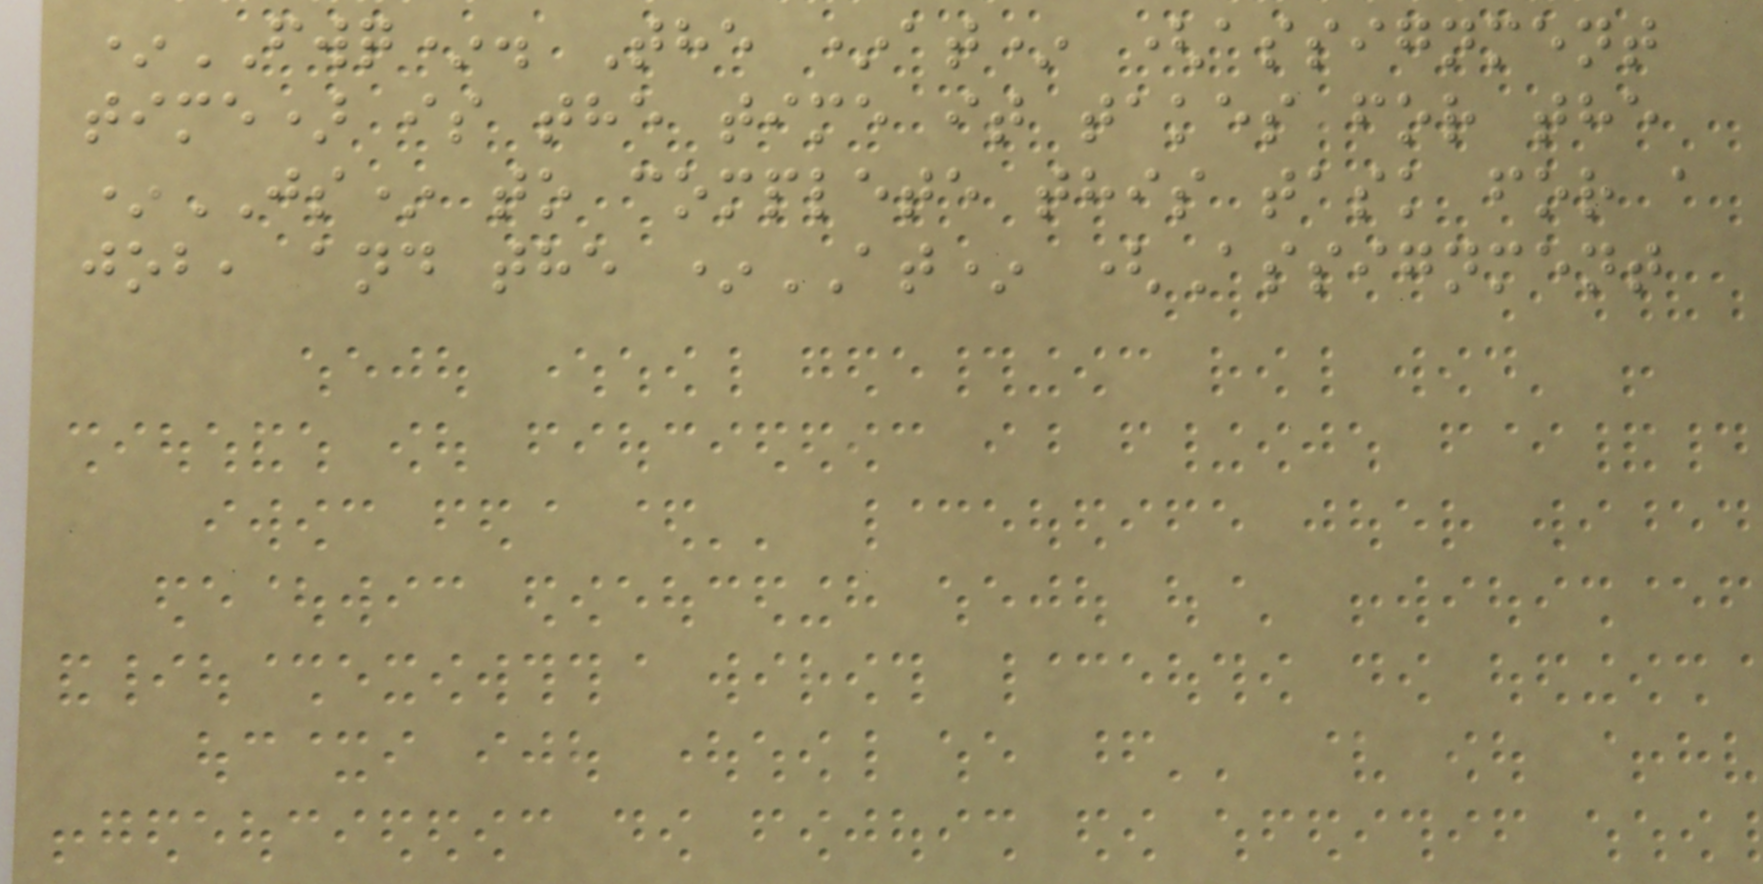*FWQ*. The *at* (assignment
time) is the time it takes for the
*JS* to complete this task for a
job, and the *AT* (Assignment
